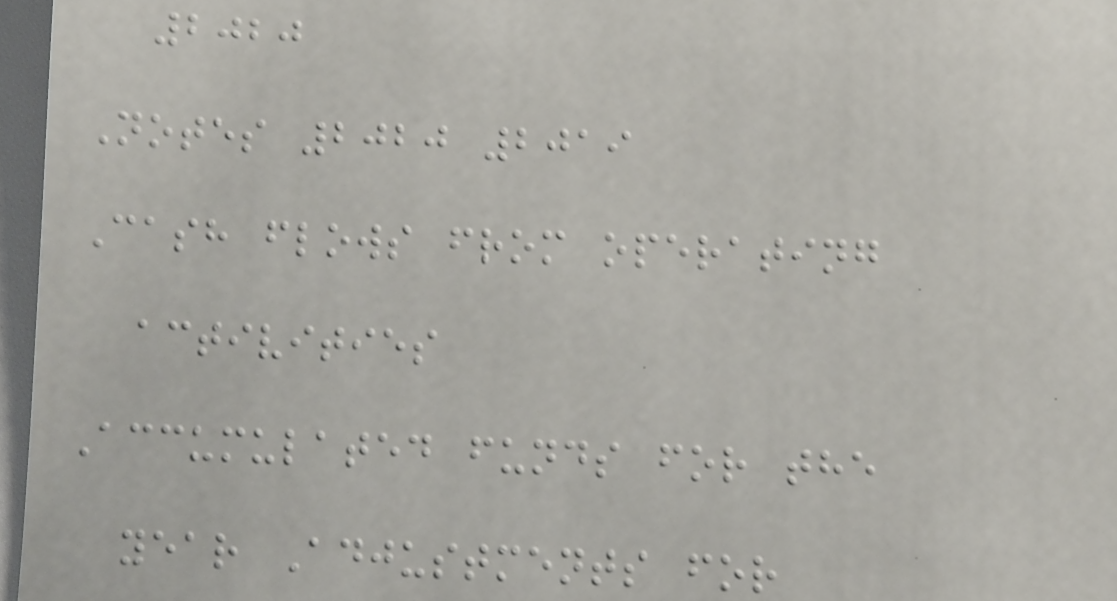2020
Notes 2020 2019
Cash flows from operating
activities
Accumulated funds for the
year Adjustments for
